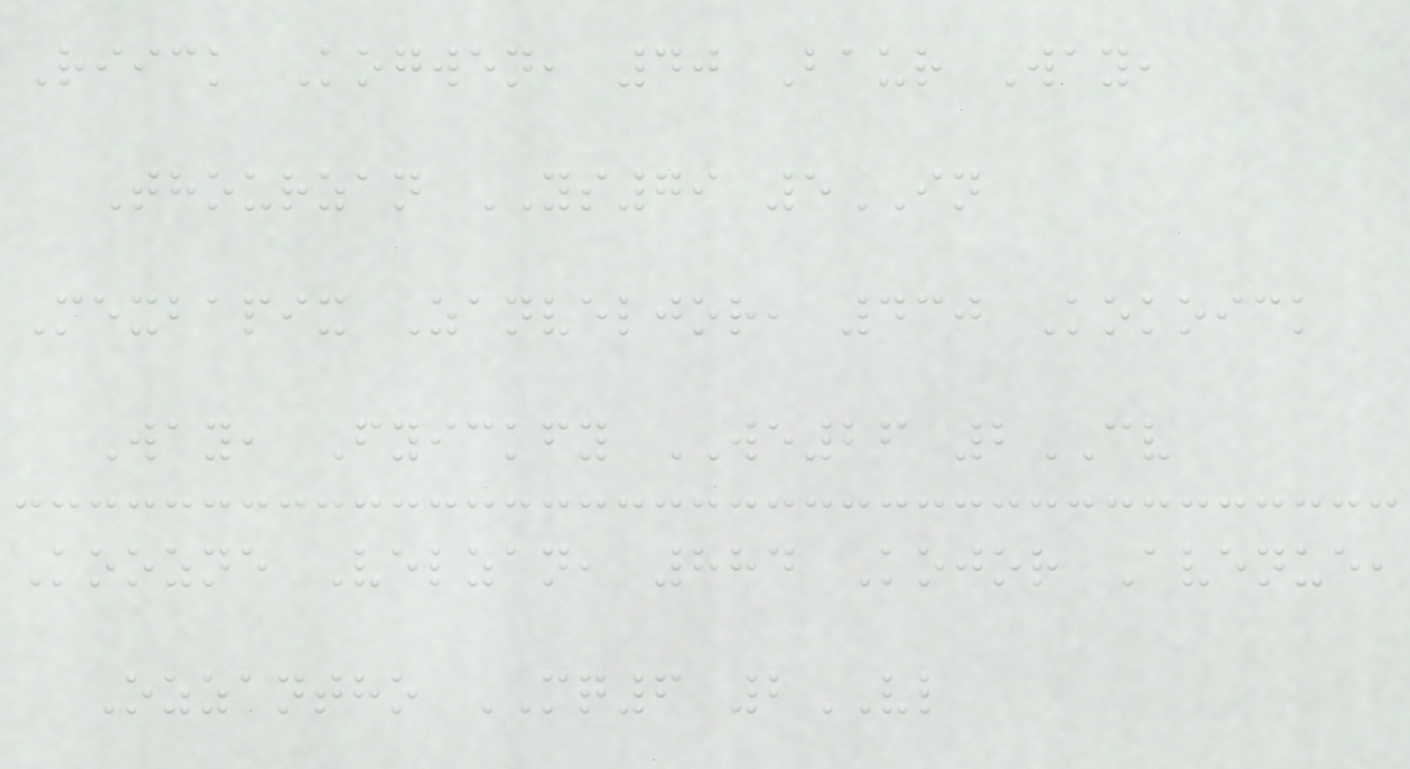Riick Kogwen, 40 Baur Way,
Thourzan YS79 5IN
Mexbapix Zanveljor, 430 Kokoick
Way, Fyickfy WE26 2CV
Koozne Velzan, 884 Kojor Avenue,
Ozzantho MQ6 2VL
